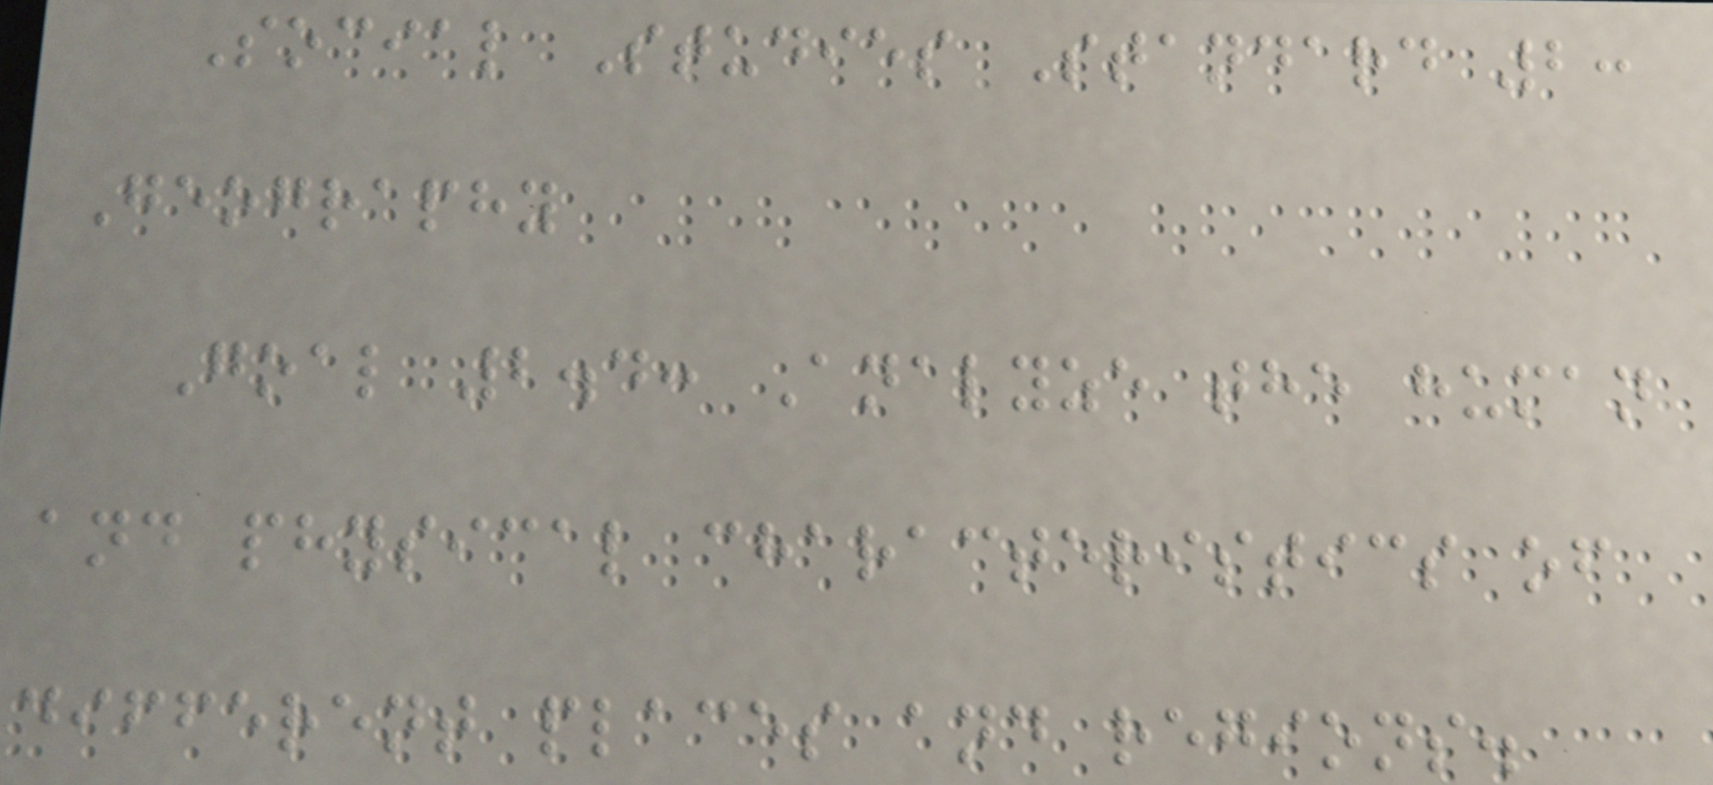Social Studies Standard 2:
Geography
Goal 2.4: Analyze the human
and physical characteristics of
different places and regions.
